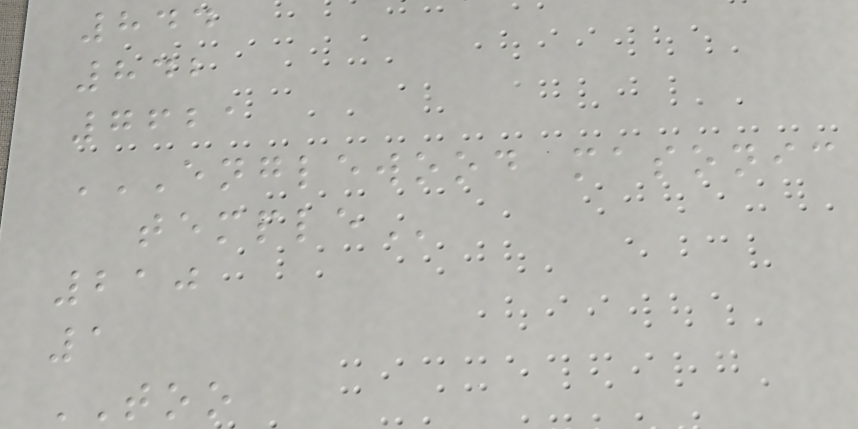844
842
7621
ENGLEWOOD MASONIC
TEMPLE
210
1
TOO
